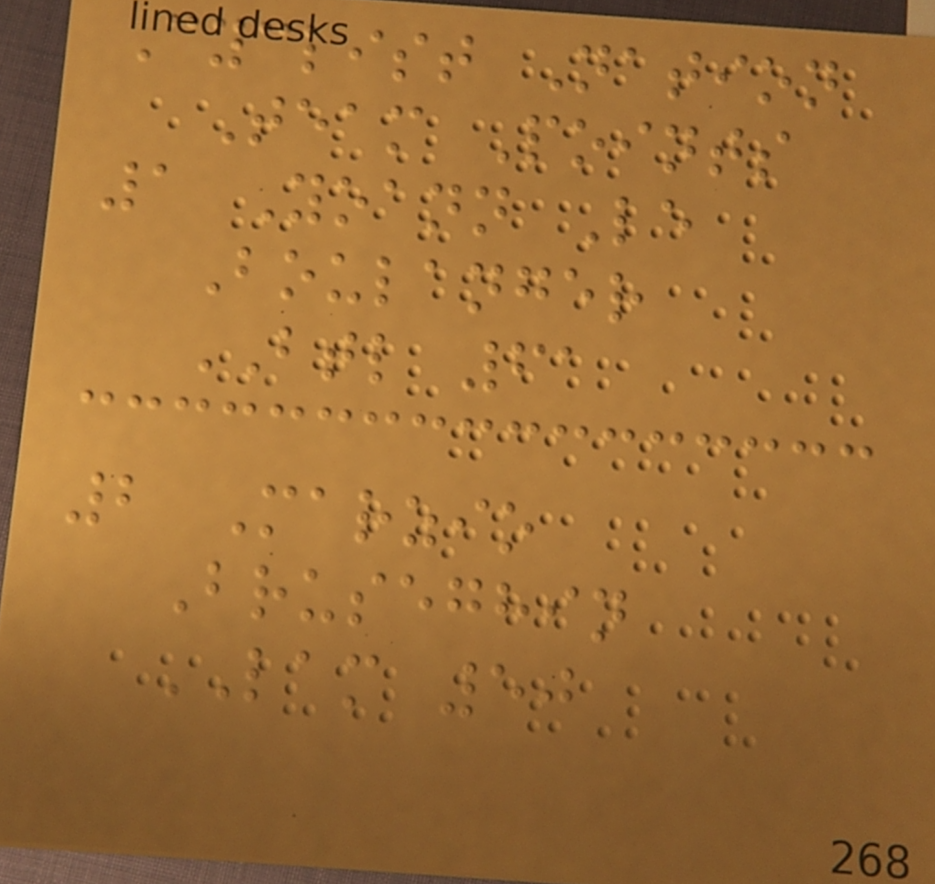Cyclist Nation
Team Points
1 Yoann Le
Boulanger
BTL 61
2 Marzio
Bruseghin
LAM 50
